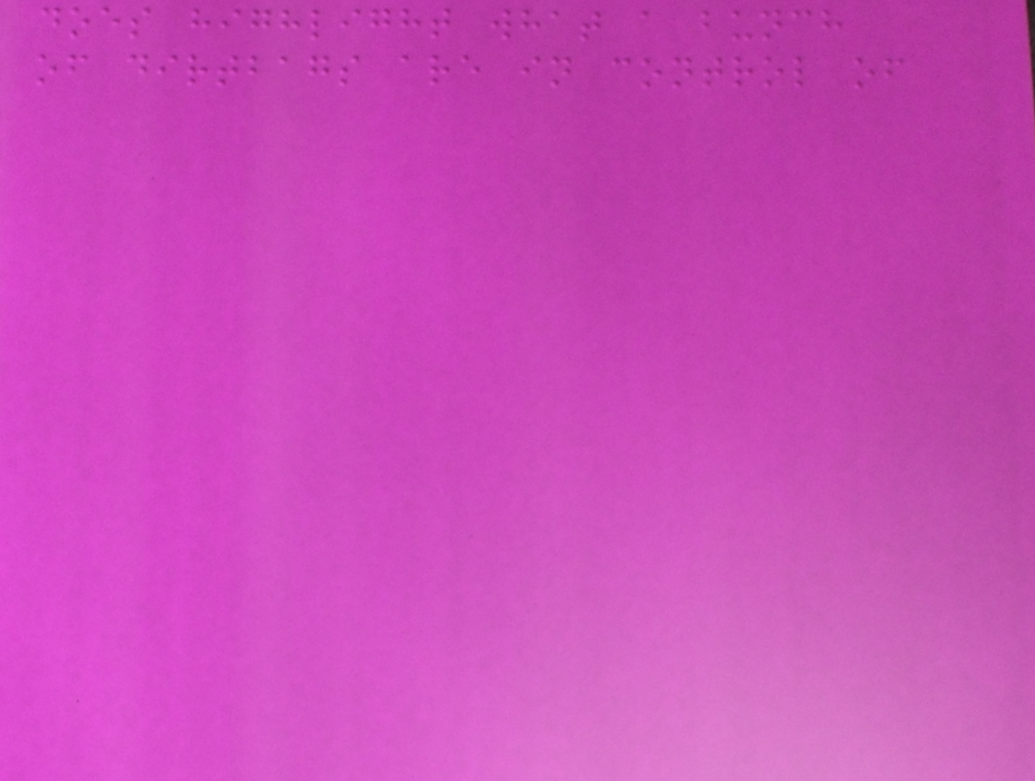does highlight what a bunch
of dirtbags are in control of
